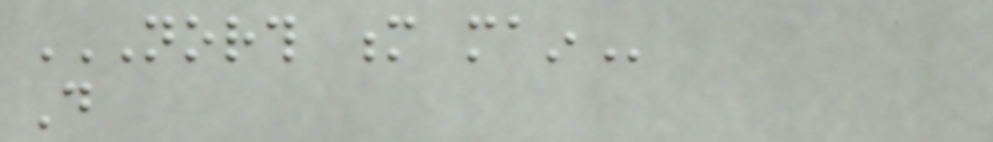NORTH M MAIN
Do
